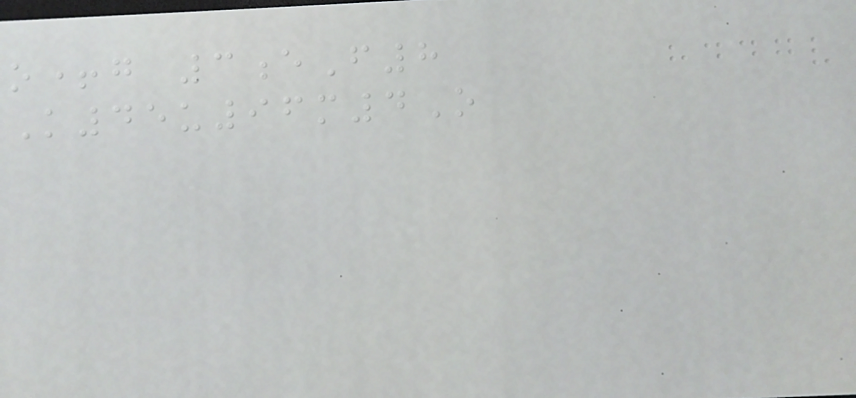o+g 3eF8
K45u96m4O
